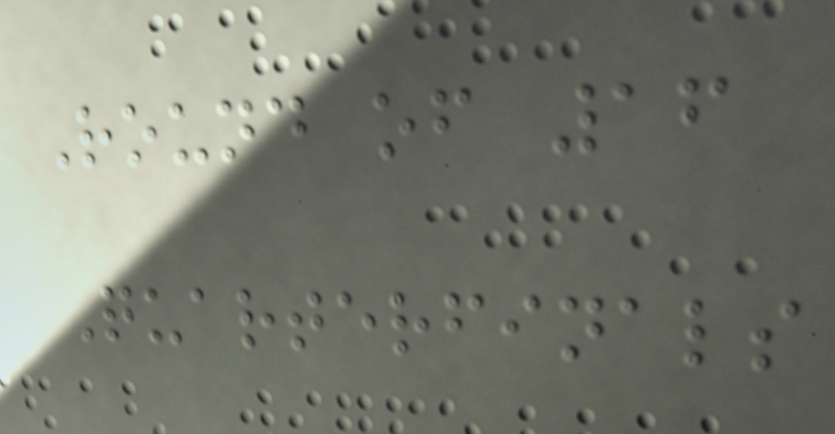Round of 16
Quarterfinals
